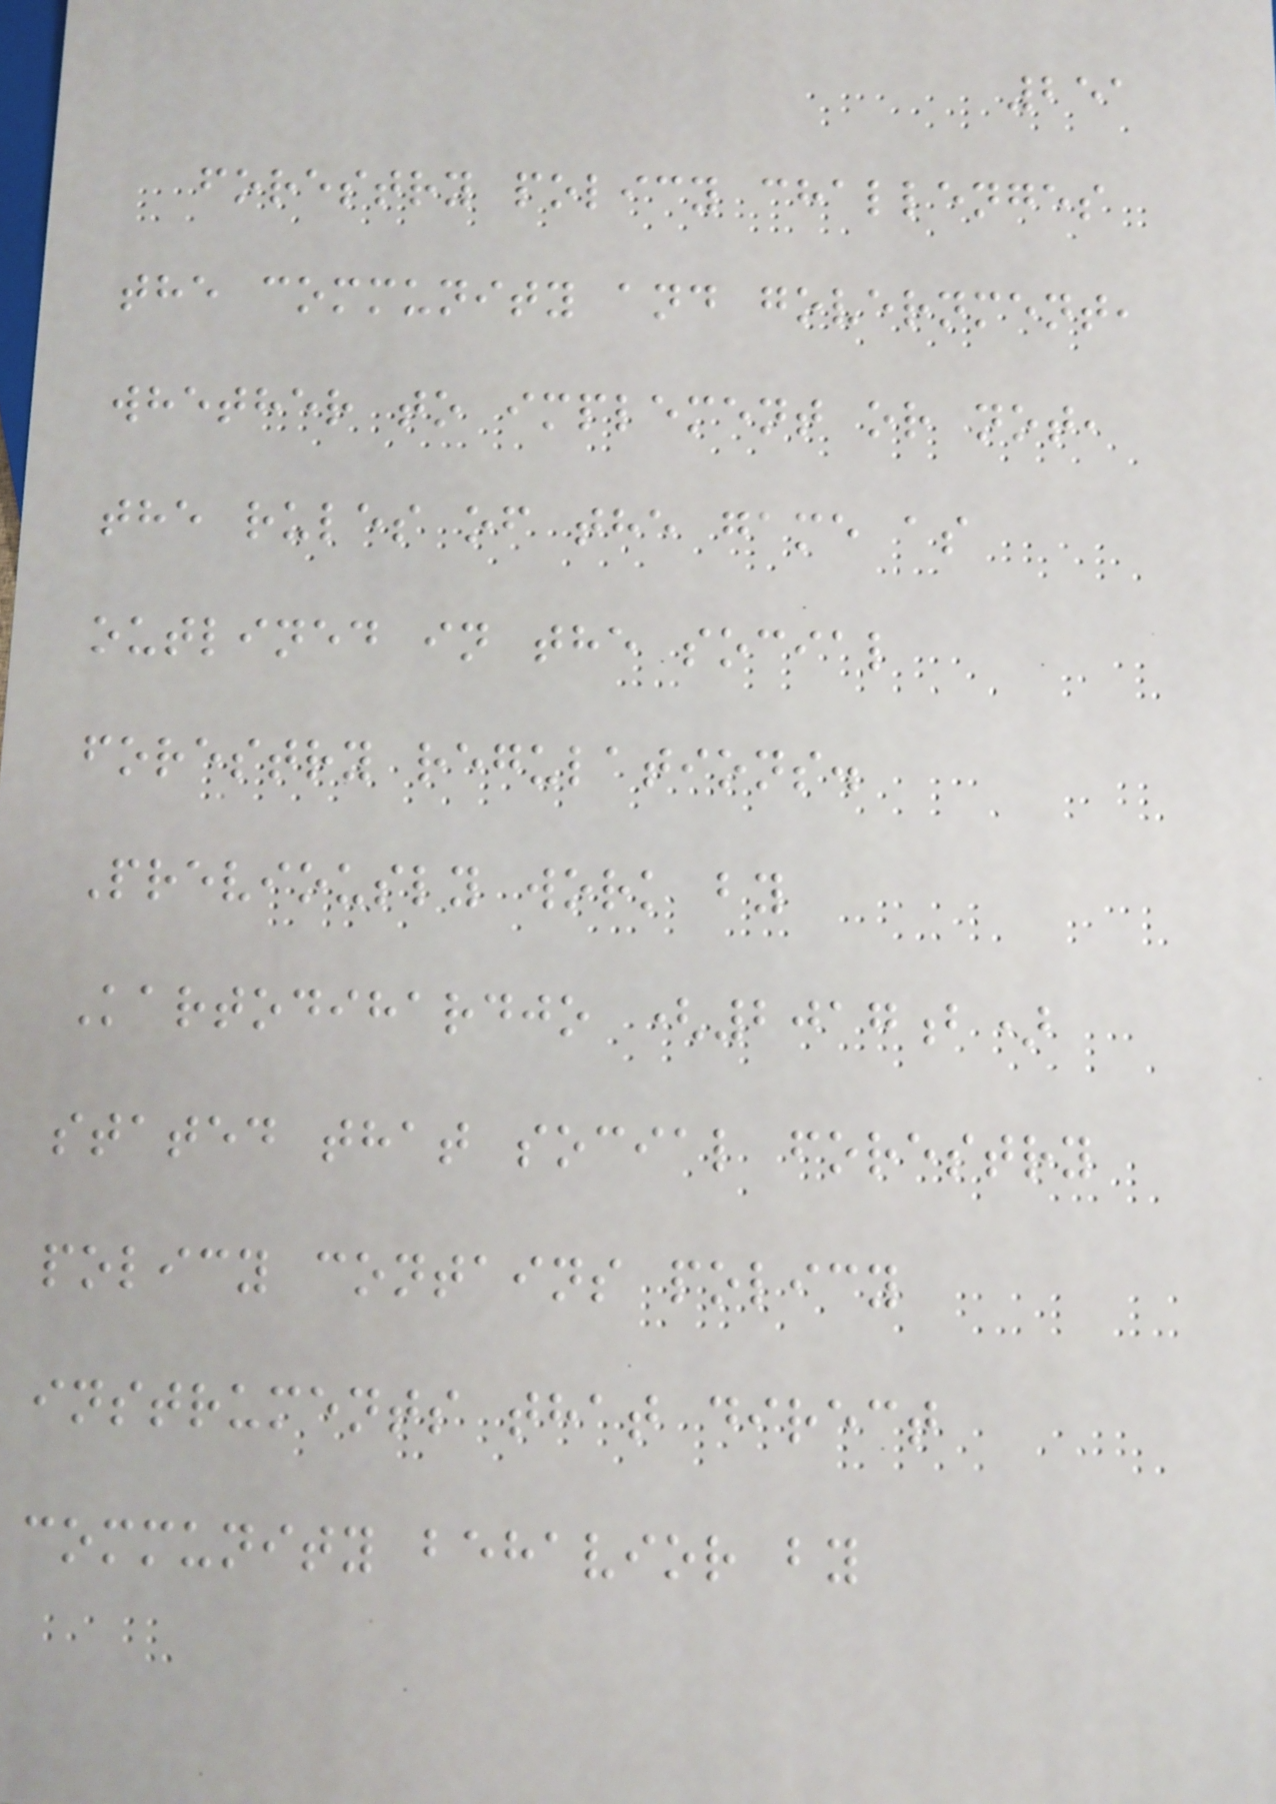251
forestry policy challenges
the community and government,
whether to implement or not,
the rules of the game as
outlined in the social
forestry regulations.
Previously work by
Kartodihardjo (2017b)
stated that social forestry
policy contains policy
instruments that direct
community behavior by
